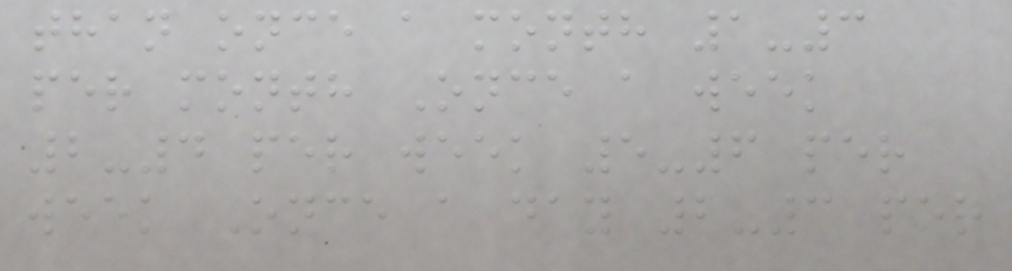than once a month 1-3
per month Once a week
2-4 per week 5-6 per
week Once a day 2-3 per
